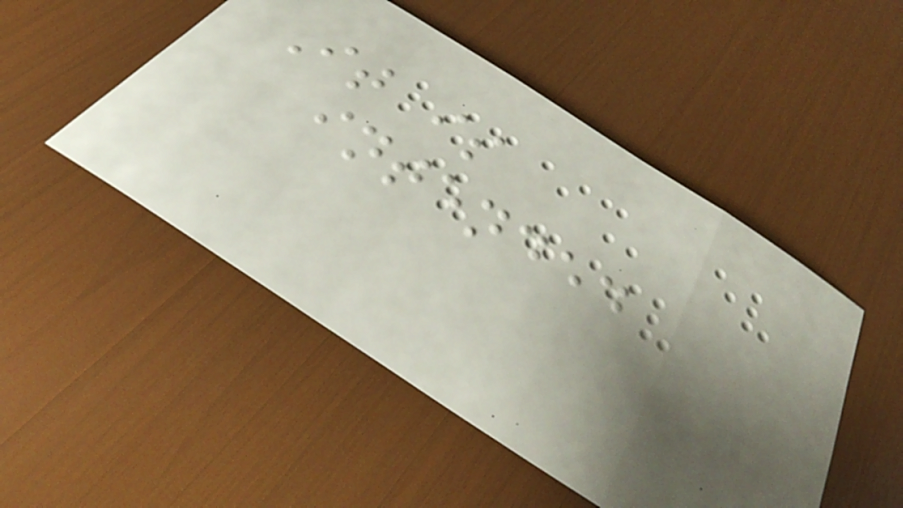It is
intended
